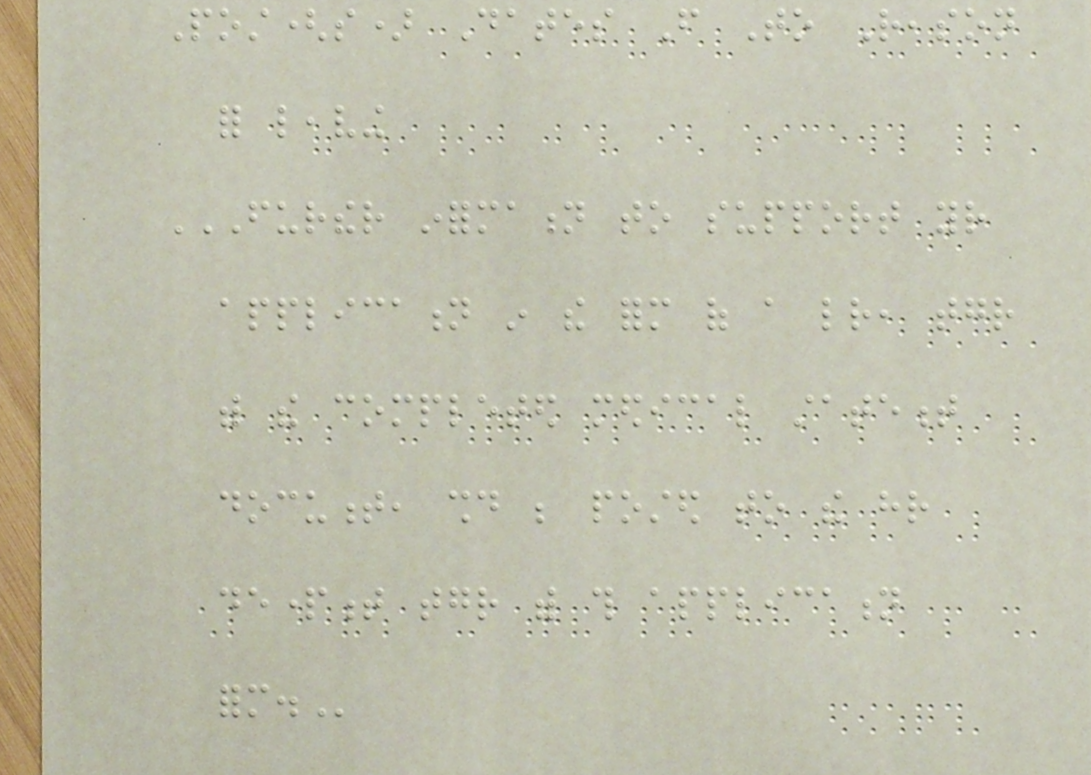Post(s) Dates From To Reason
for leaving
FURTHER INFORMATION TO SUPPORT YOUR
APPLICATION IN THE FORM OF A LETTER, TOGETHER
WITH THE COMPLETED MEDICAL STATEMENT
DOCUMENT, SHOULD BE POSTED TO THE HR
DEPARTMENT TOGETHER WITH THIS APPLICATION
FORM.
